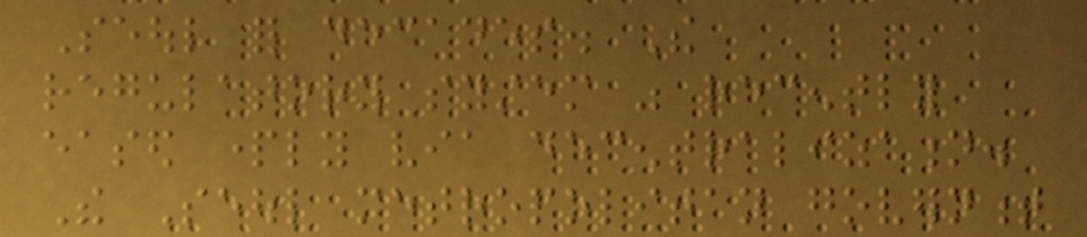Seoul for decades. The
regulatory system was recently
eased partly via decentralization.
The Seoul metropolitan government
